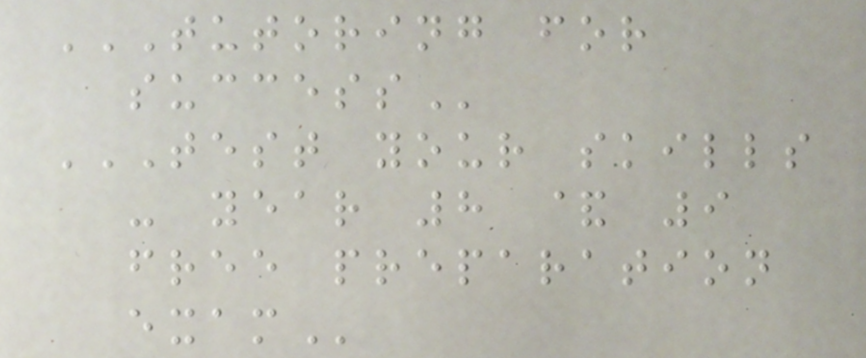TUTORING FOR
SUCCESS
TEST YOUR SKILLS
- YEAR 8 & 9
FREE PREPARATION
EXAM
